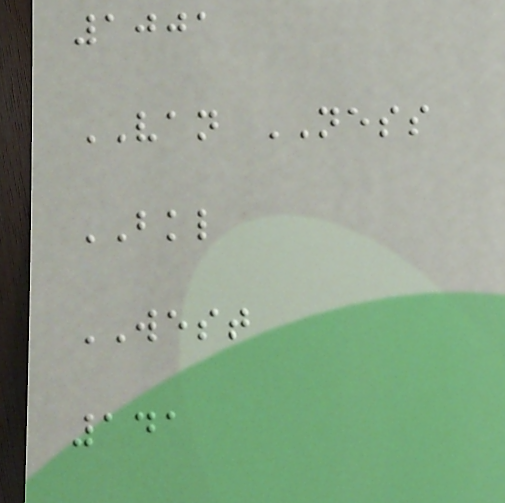1001
VAN NESS
BKL
WEST
141
